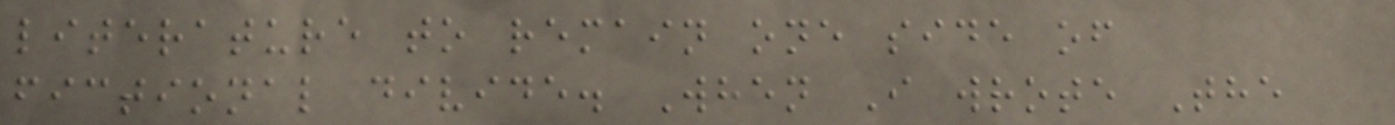literature to remain one side of
fictional divide. When I wrote The
